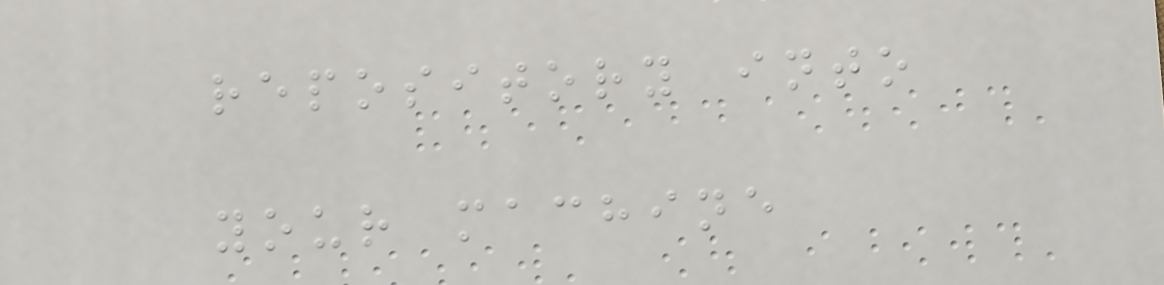repository into
your machine
